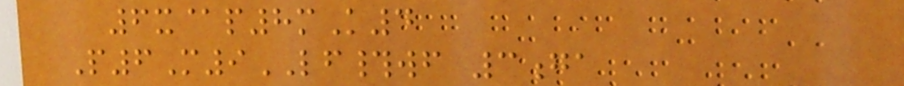6x@p8mK4
P6M9LF#wf 3ga
